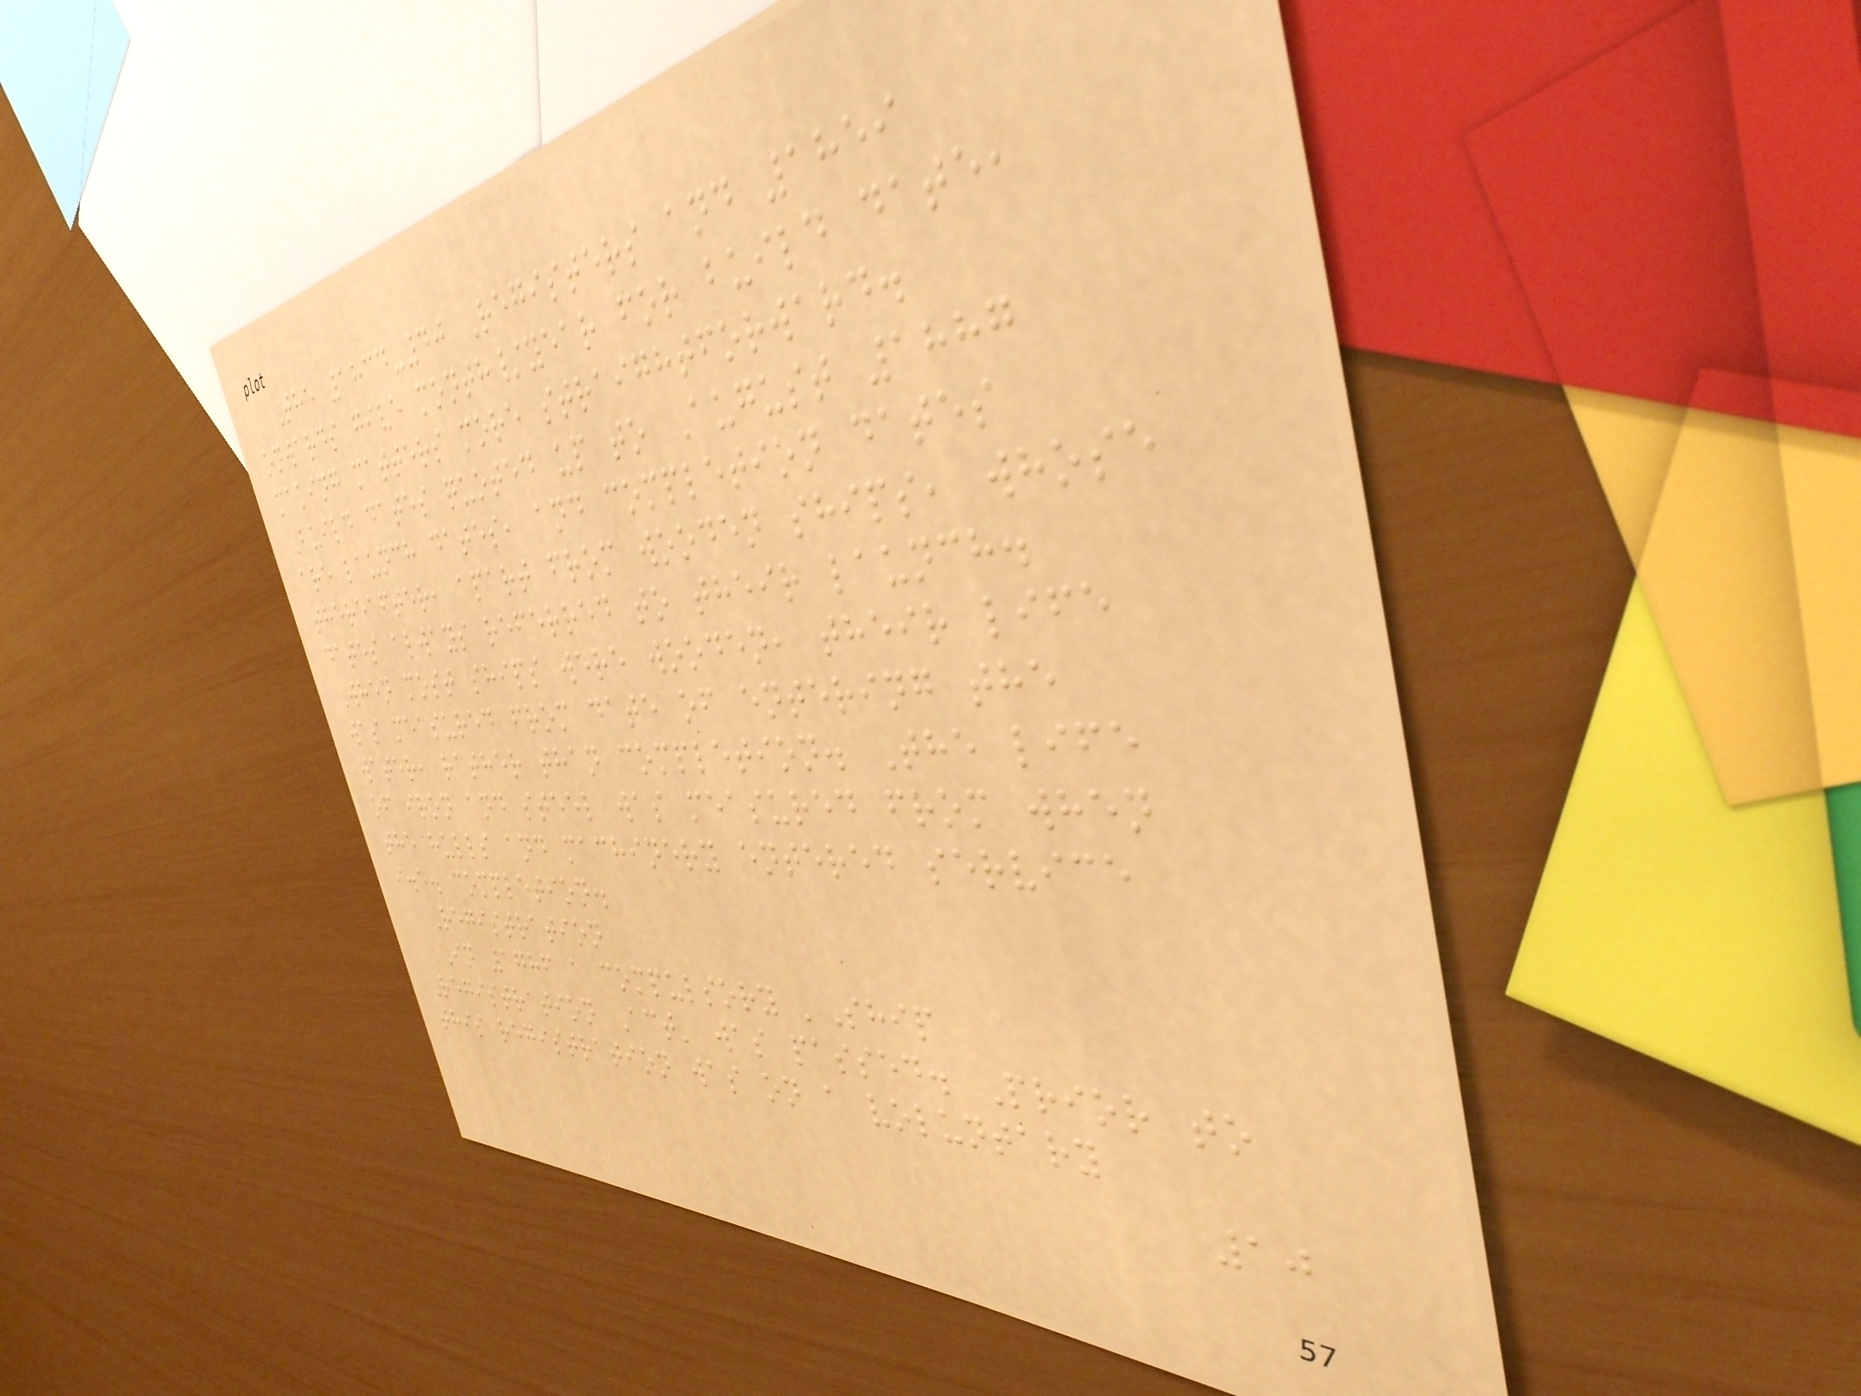The 1834-40 Registers and 1859
onwards give month/year for build date,
making matters more straightforward.
Build dates quoted up to August 1887
are launch dates, and completion dates
thereafter, apart from wooden ships, whose
dates always referred to their launch.
When most ships were wooden, their life
was measured from date of entering the
water, rather than completion. The life
of iron and steel was measured from when
the hulls and machinery entered service
i.e. completion.
Registration
In 1786 a compulsory 'Ship
Registration Act' was passed. Prior to
this registration was on a voluntary
10
